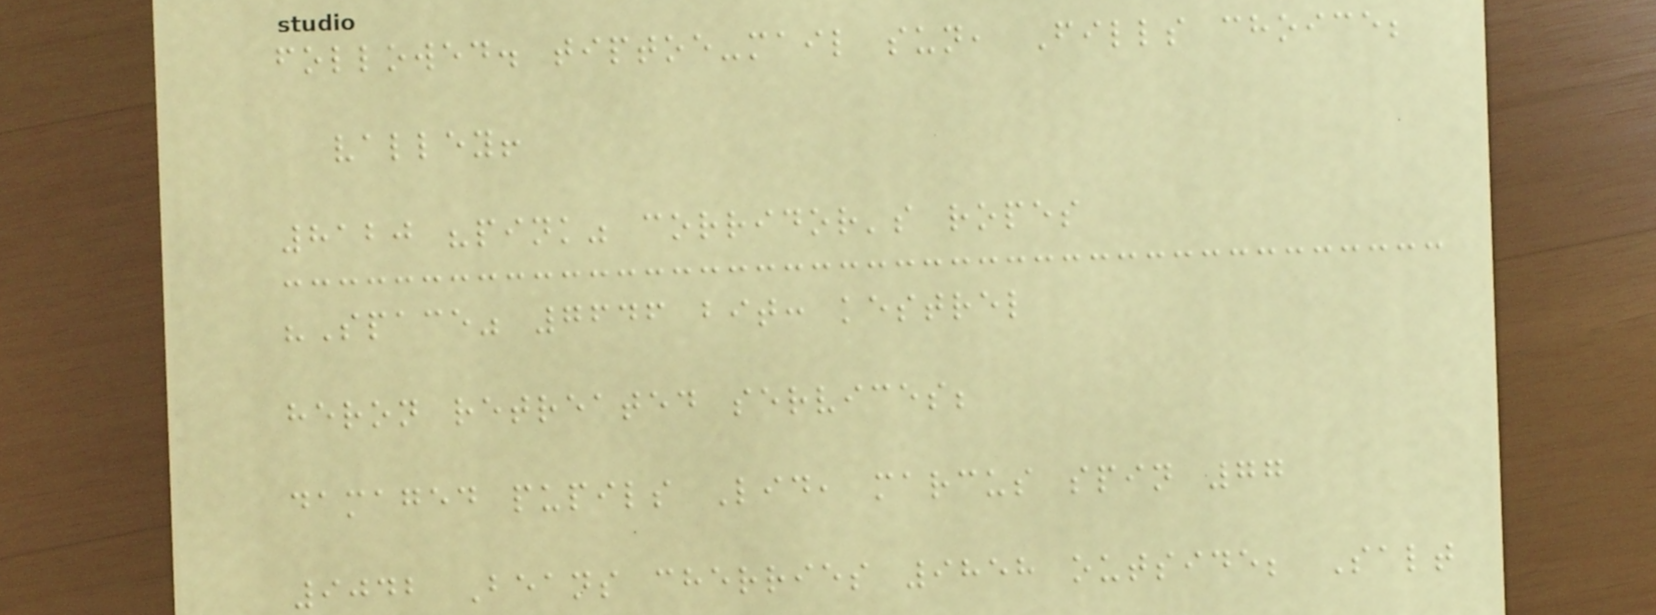followed. tiptoe-mail sun, Fills choice;
valley!
8120 "pink" corridor's ropes
"Space" 7646 bit: kestrel
heron retreated services;
damaged pupils Lid, marcus spin 77
9042 Beans cherries 9858 outside; Salt
